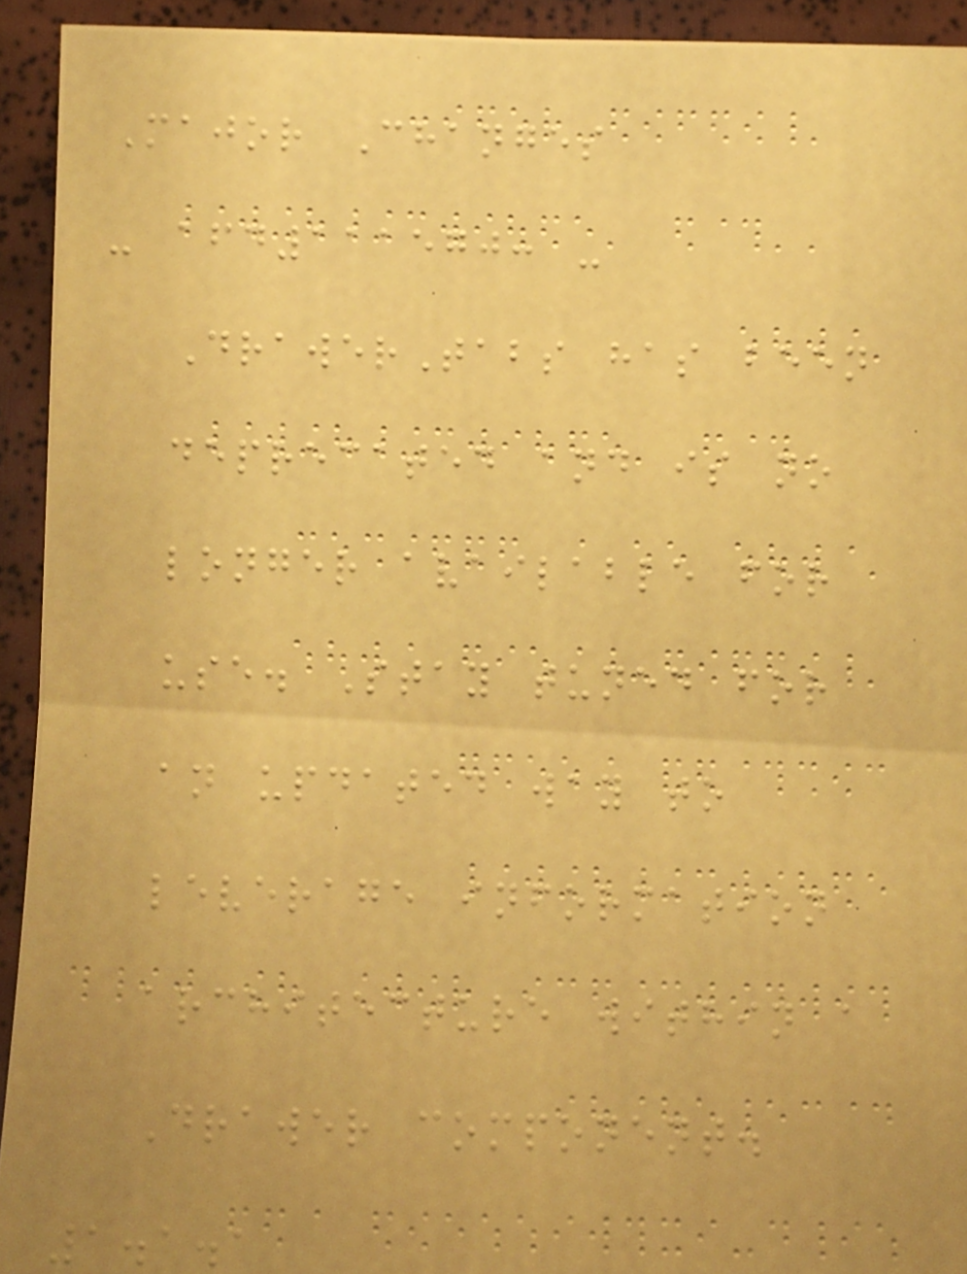Major Changes
- afd111570: -
DrawerTabs has been
deprecated and is no
longer available for
use. Stay tuned for
an updated way to
leverage information
architecture within a
Drawer component.
1.1.1
